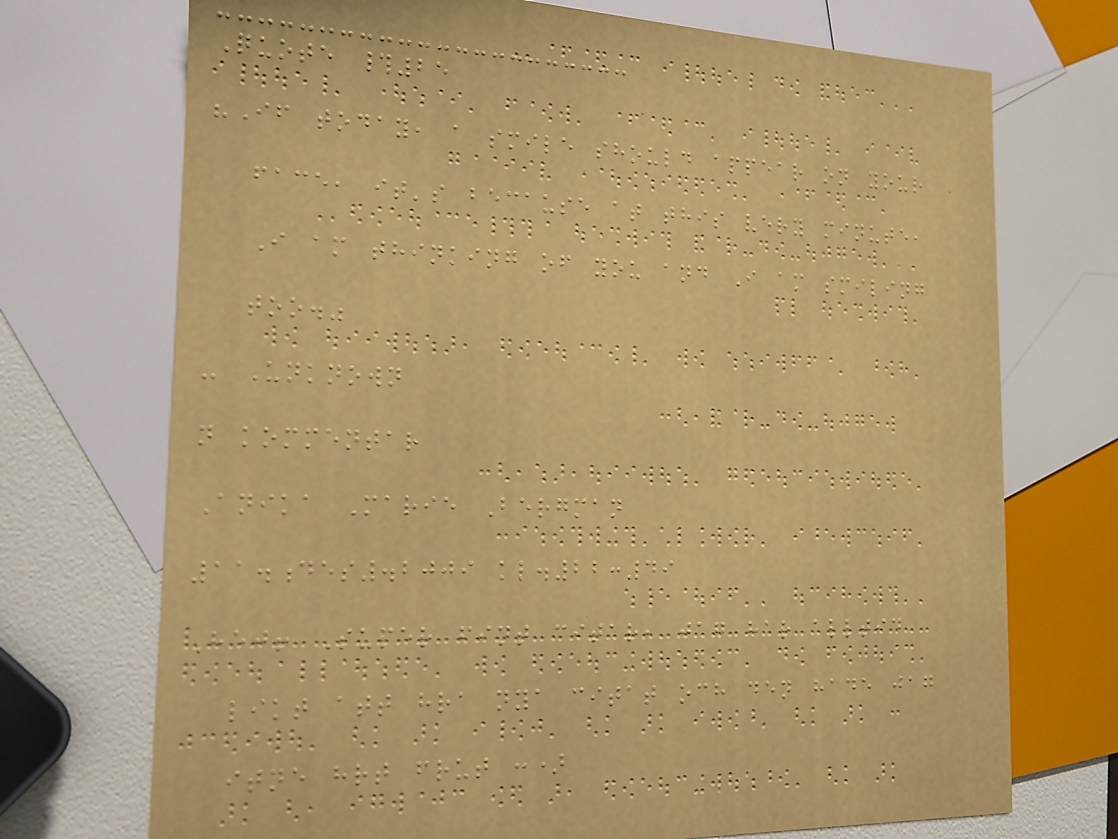Quote #25
"If today, a smile should appear on your
face, it's because at this very minute,
I am thinking of you and I am smiling
too."
- Unknown
n kommentar
Anika Marie Bergman
11.des.2009 kl.22:49
Hej! Super fint citar, jag har alltid
likt att hra nya citat och den hade jag
itne hrt frut :)
